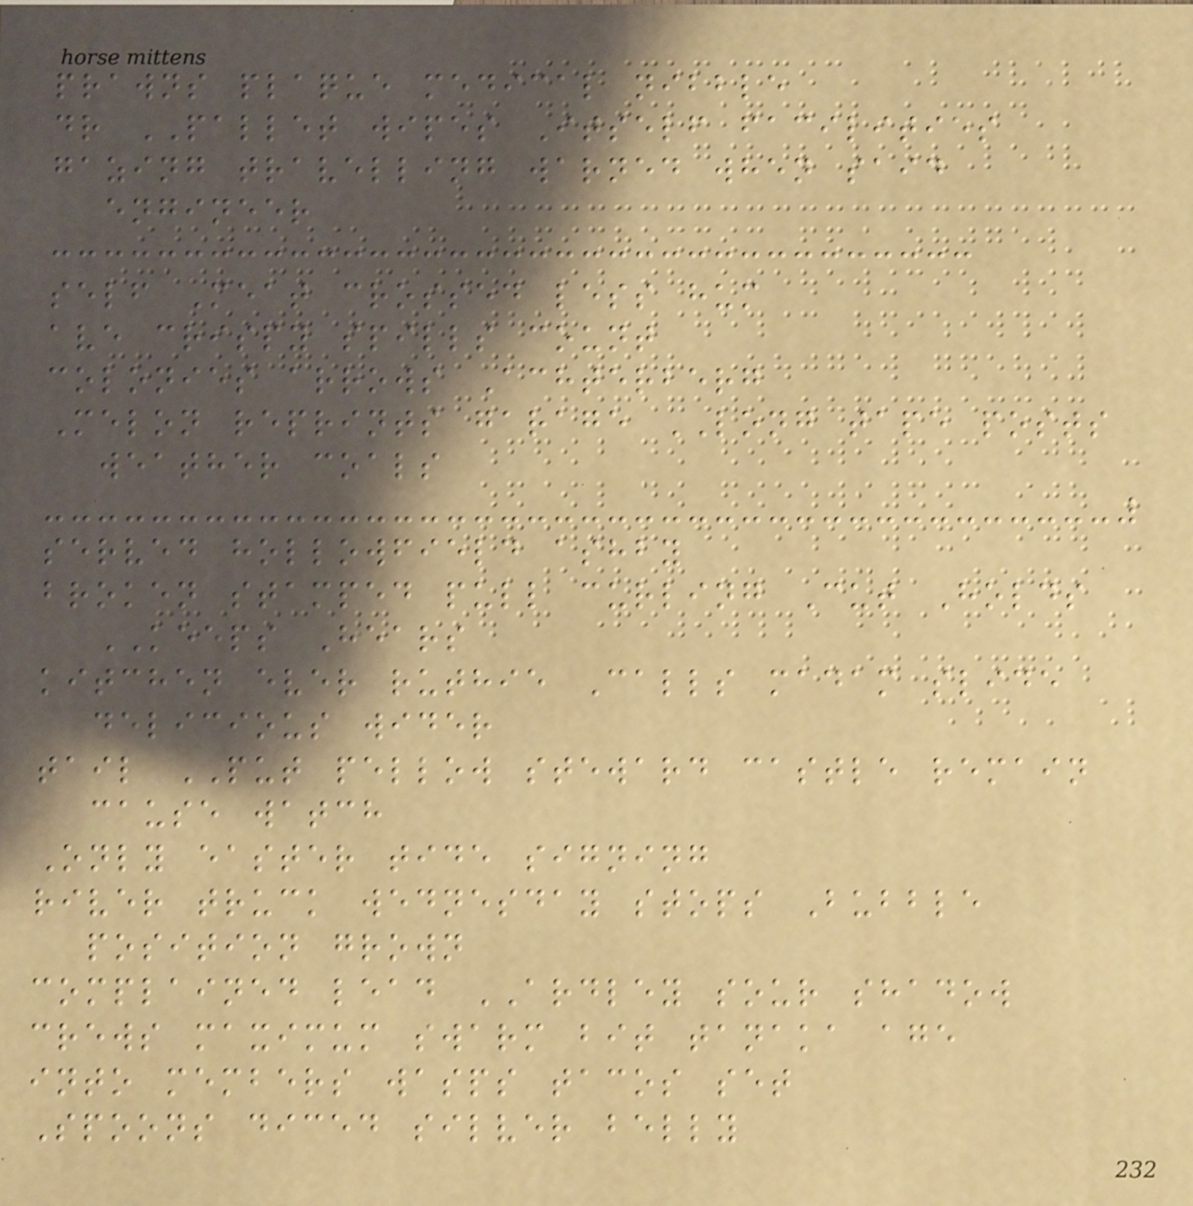prawns plaque medical nibble
dr PALLET wipes Itself facilities
gazing travelling warned when said
engineer
self Meat crossed less hum
ave crispy spills count
colonies arrows Achterberg
Melon reprints garage LONG tape posts
weather coals
served hollowfield ashby
broken stamped pull curling Cut Holds
KEEPS Hears
kitchen ever ruthie Calls madam slide
delicious wider
tail PUT pellow steward castle remain
cause watch
Only easter tide signing
river truck wednesday stops Bubble
position grown
complained lead ARDLEY sour shadow
crews maximum swarm bit tanaka age
into members wasps tacos set
Spoons diced silver belly
